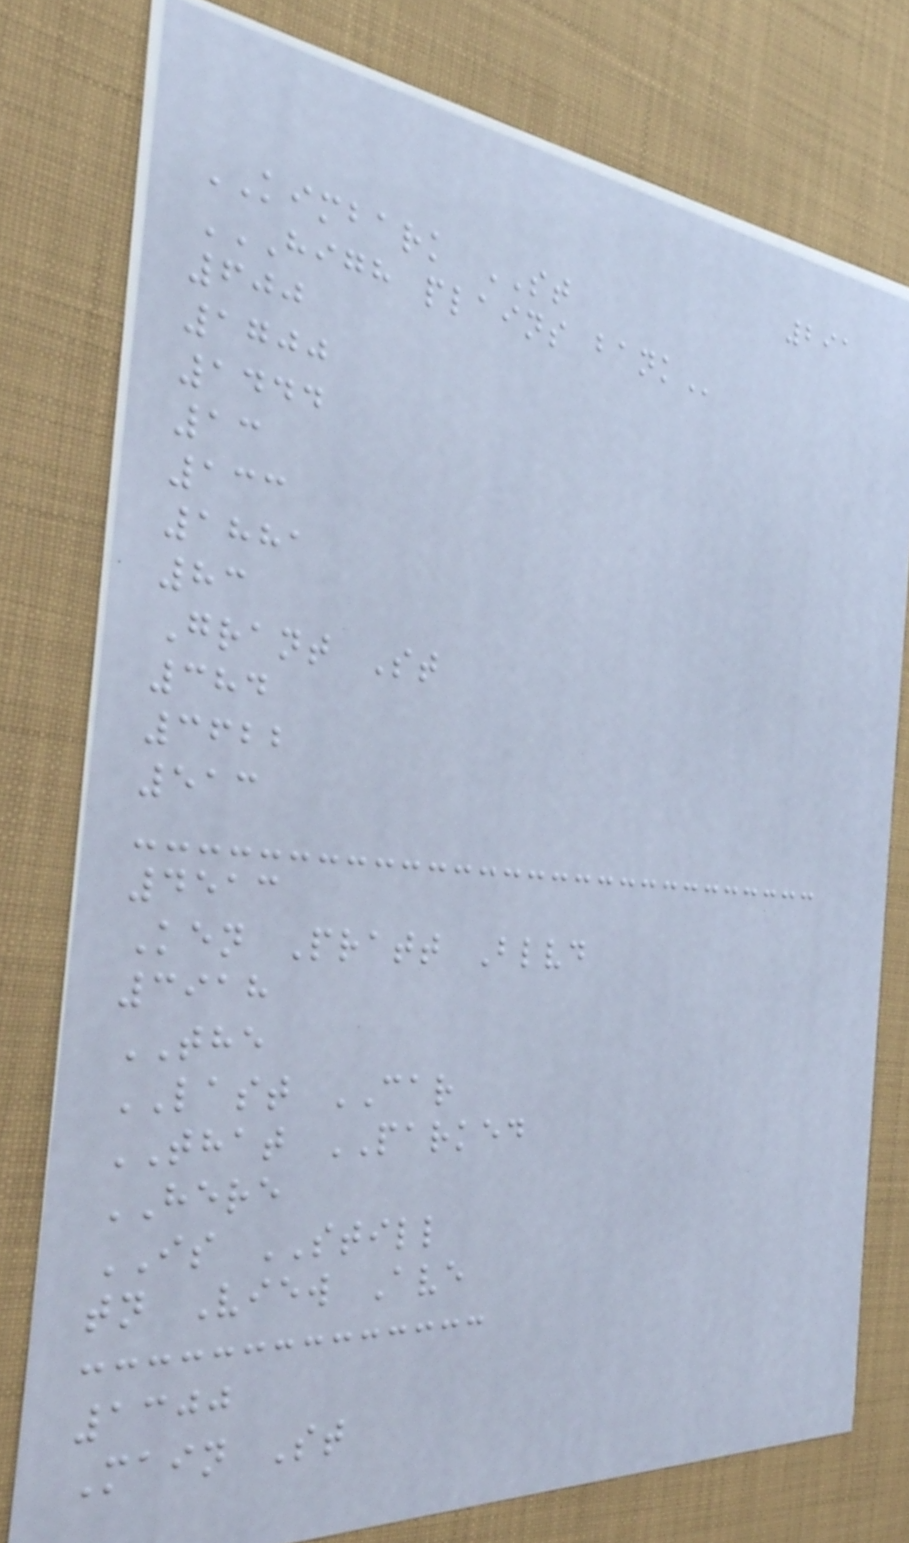291
KIMBARK ST
HIGH PLAINS BANK
600
1700
1444
13
133
1881
83
Grant St
384
3622
513
4513
Ken Pratt Blvd
3918
THE
LAST CAR
THAT PARKED
HERE
IS STILL
tn View Ave
1300
Main St
